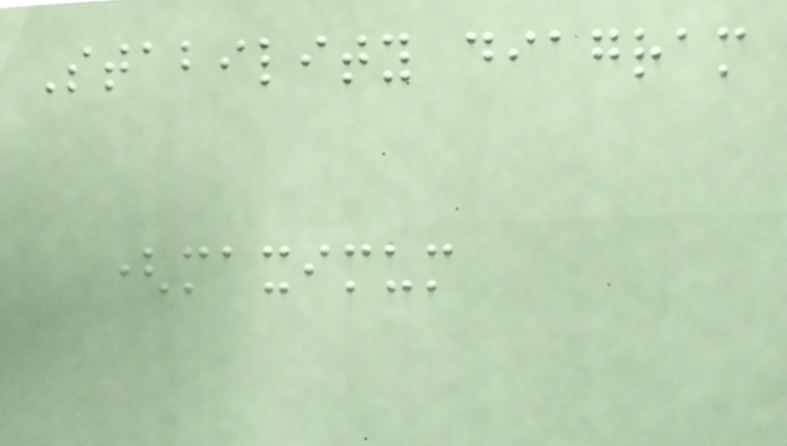Stability diagram
(maximum
